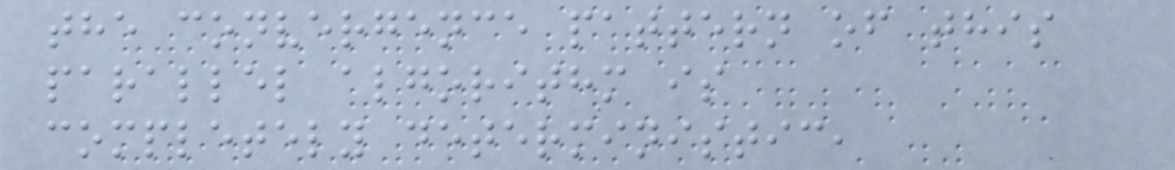the convergence pattern of this
parallel algorithm is
completely deterministic,
